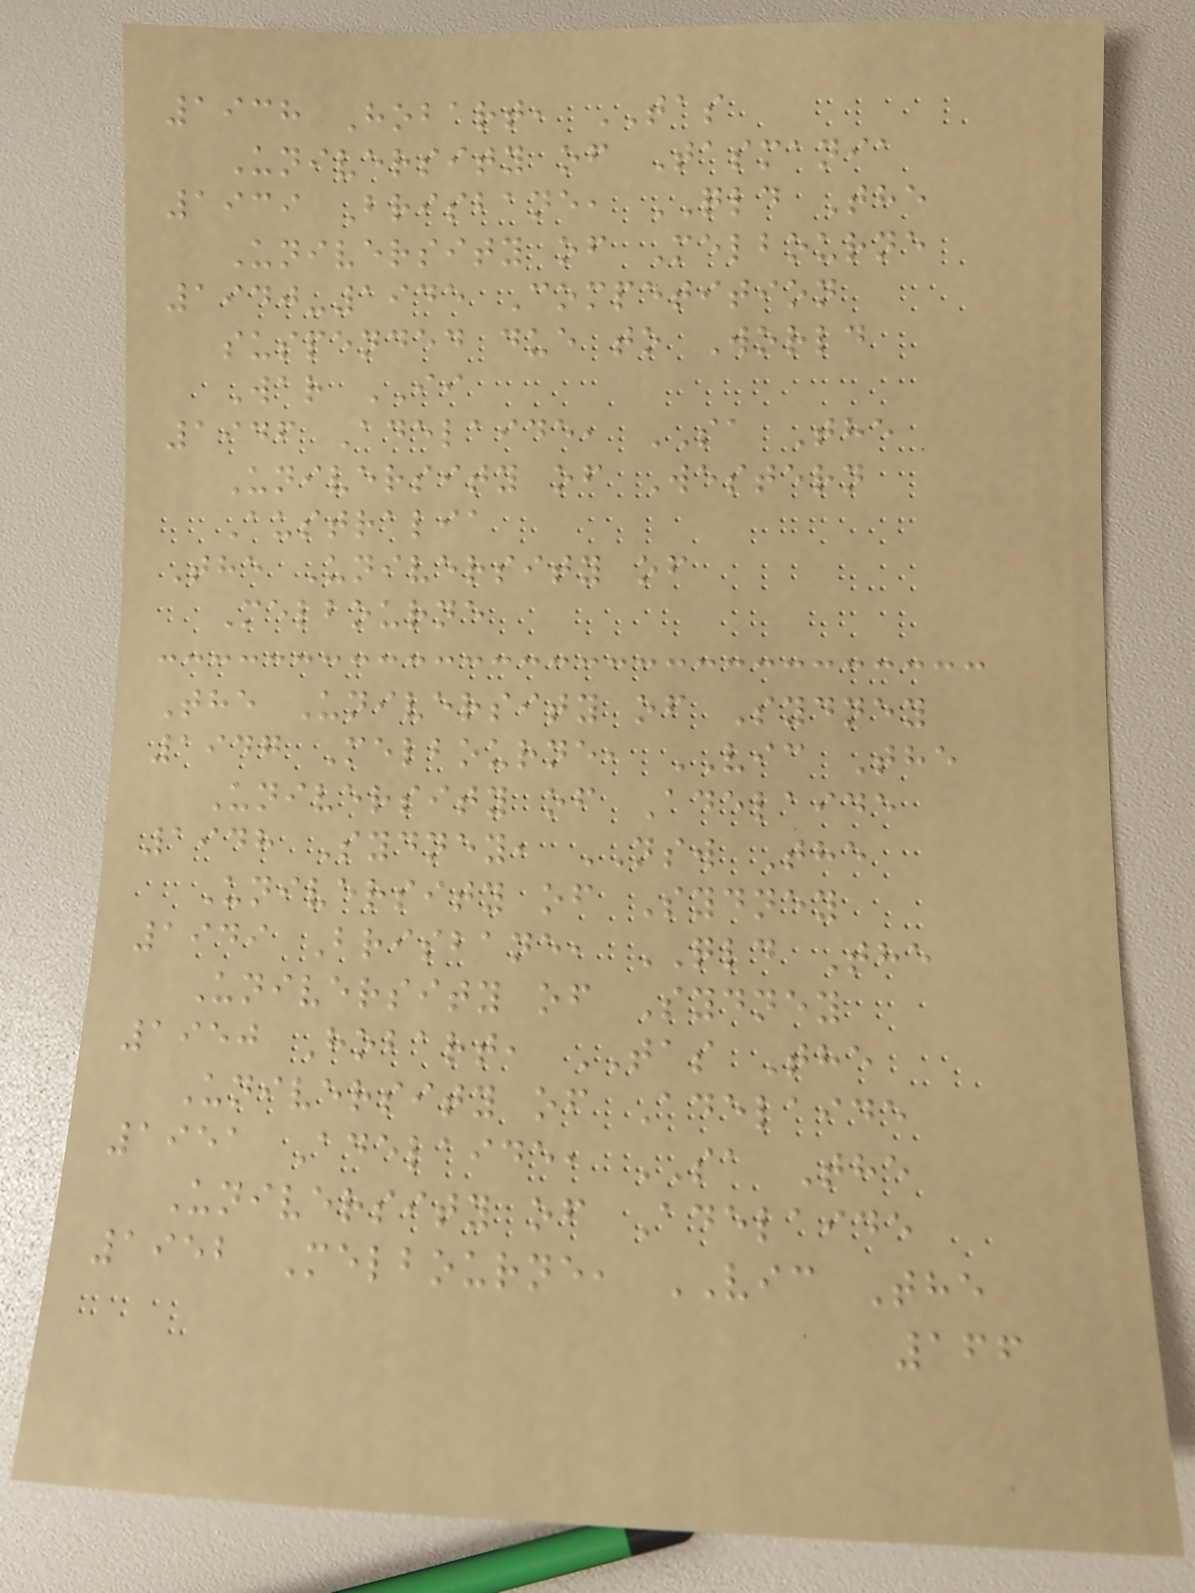1938 Hobart, TAS
University of Tasmania
1939 Brisbane, QLD The
University of Melbourne
1940-1945 Competition
suspended due to World
War II
1946 Adelaide, SA The
University of Western
Australia
The University of
Melbourne
The University of Sydney
1947 Melbourne, VIC The
University of Adelaide
1948 Sydney, NSW The
University of Sydney
1949 Brisbane, QLD The
University of Sydney
1950 Hobart, TAS The
University of Adelaide
1951 Adelaide, SA The
University of Adelaide
1952 Melbourne, VIC The
166
